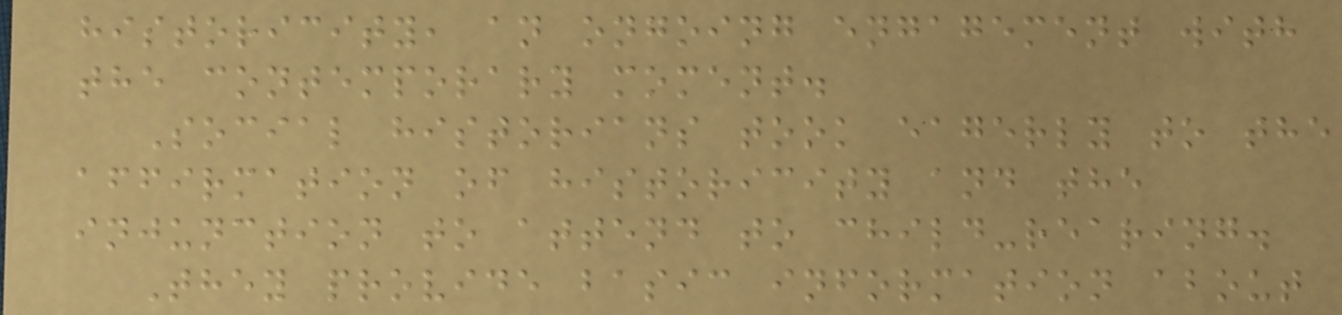historicity, an ongoing engagement with
the contemporary moment.
Social historians took eagerly to the
affirmation of historicity and the
injunction to attend to child-rearing.
They provide basic information about
